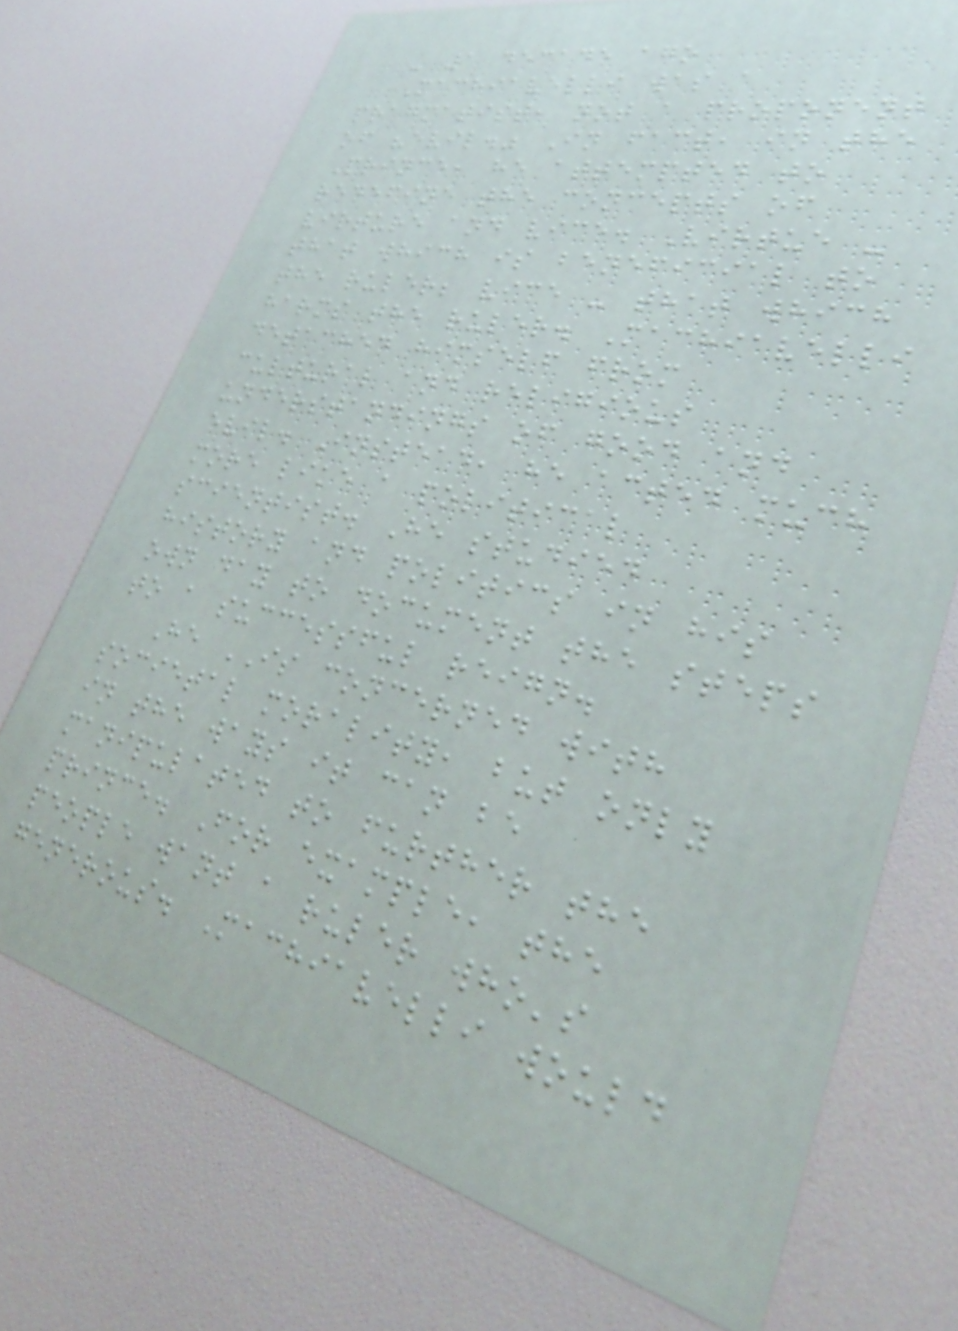- 1 decade ago
Machiavelli was a
pragmatist, not a proponent
of "evil." In fact, in the
Prince, he attempted to
redefine the concepts of
virture and vice. Virtue -
that which is beneficial to
the ruler; vice - that which
harms the ruler. Machiavelli
detached himself from
cultural and religious
understandings of good and
evil. Instead, he acted much
more like a political
scientist. He studied
history and politics in his
own day to document the steps
to a successful reign.
He IS concerned with
societal morality, but only
in the ways it can be
manipulated to further the
prince. For example, the
people want a ruler who's
generous. Machiavelli would
